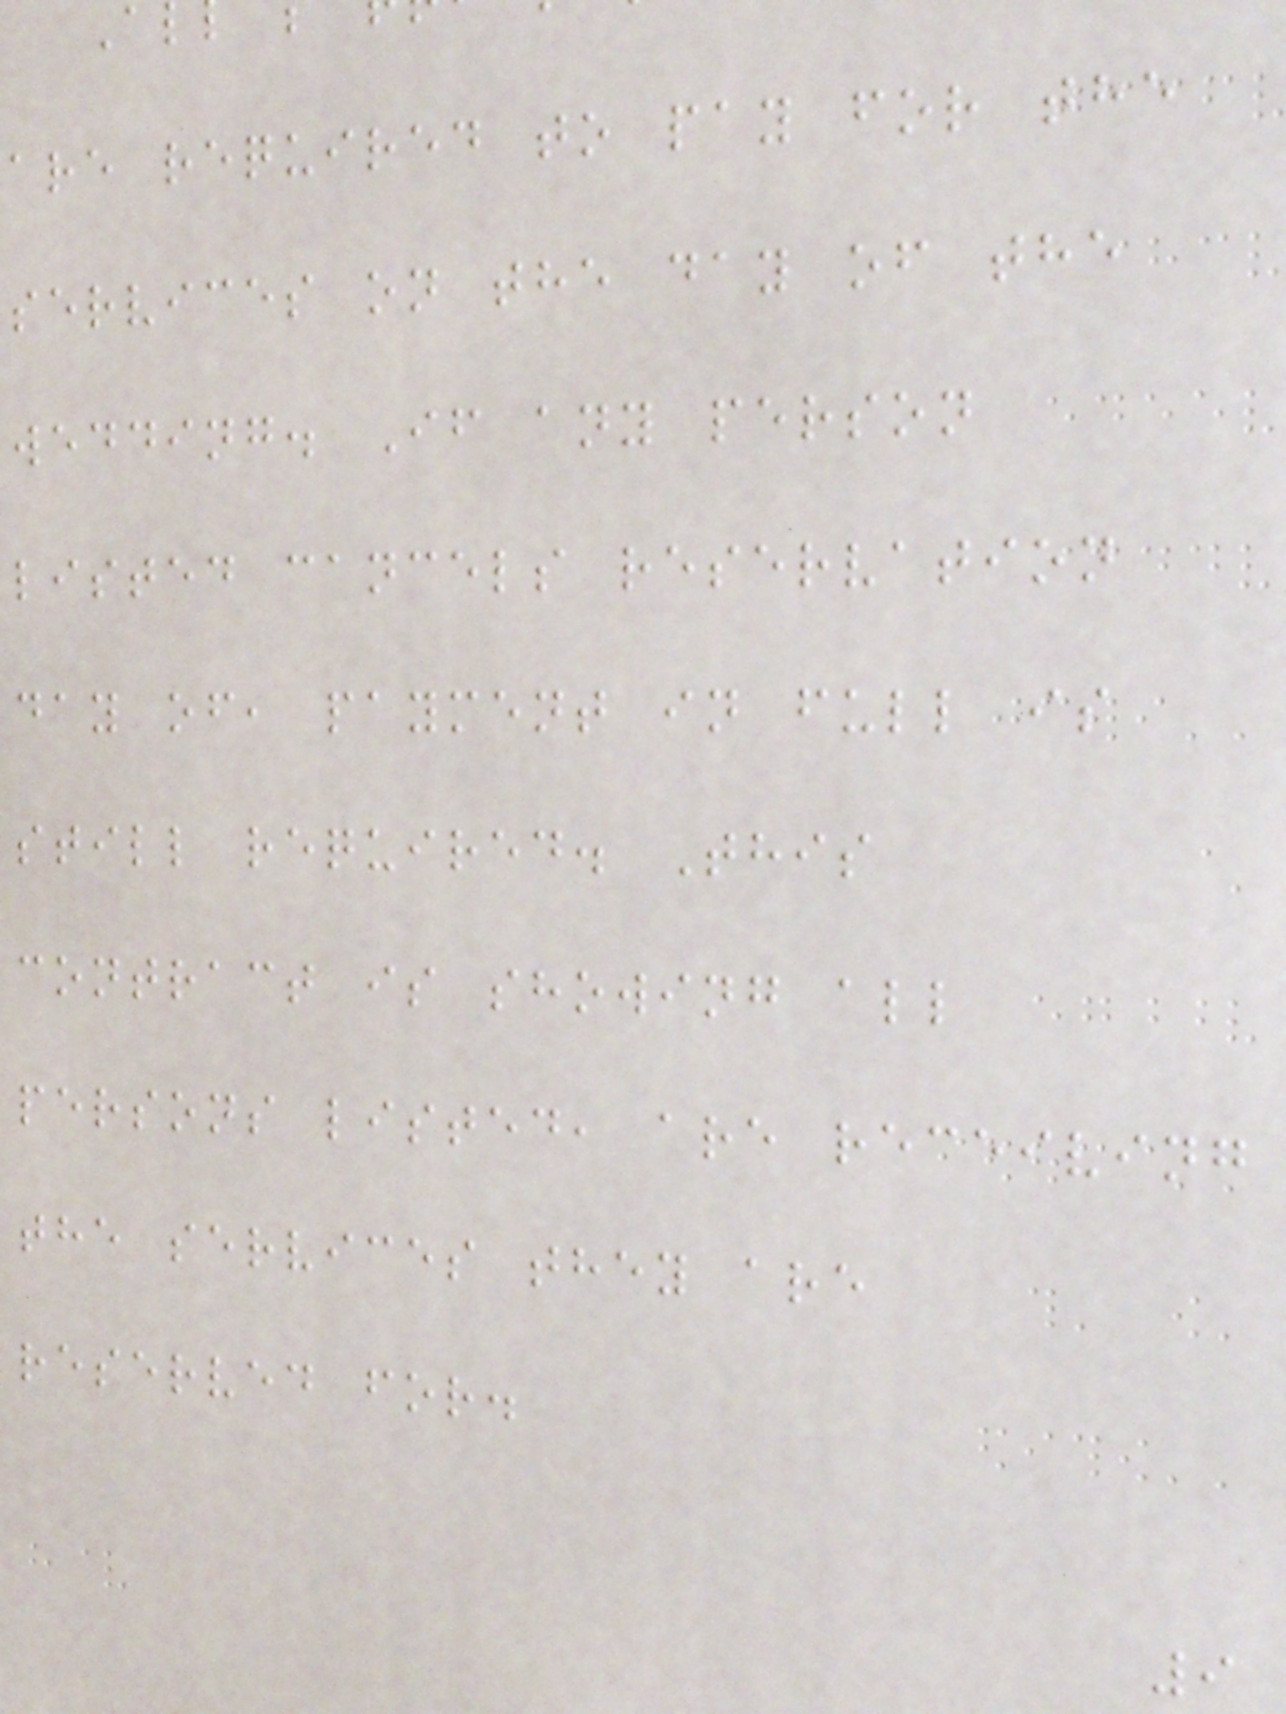are required to pay for the
services on the day of the
wedding. If any person
listed cancels reservation
day of, payment in full is
still required. This
contract is showing all
persons listed, are receiving
the services they are
reserved for.
9
